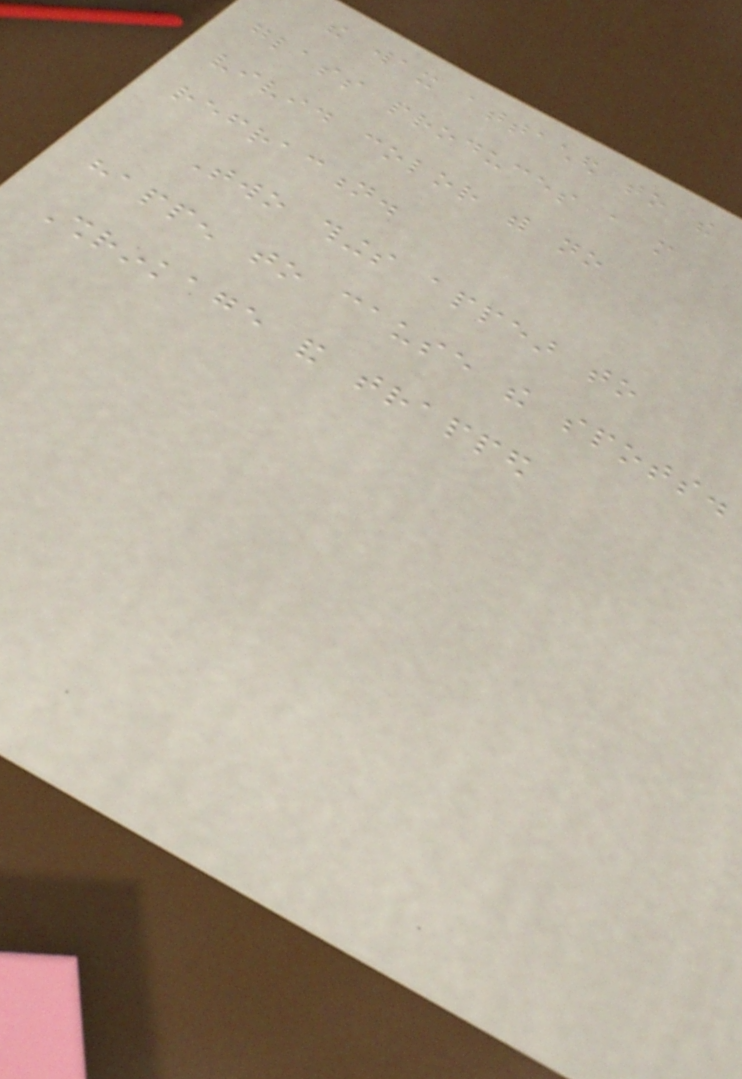the wax attached to the
glass produces a more
vivid color with no
refraction.
Two things appear to
happen to cause the spots.
Shrinkage and trapped
